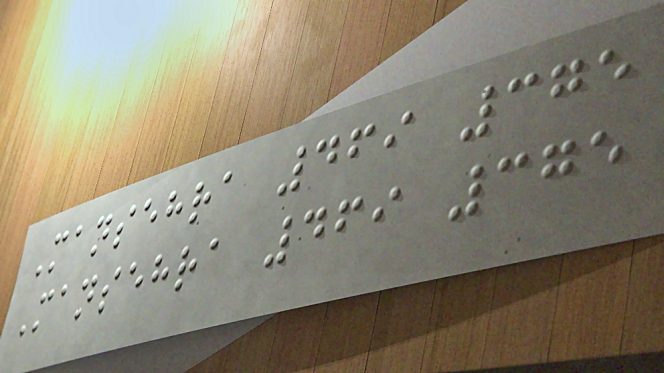Mansehra 469 375
Mansehra 469 375
